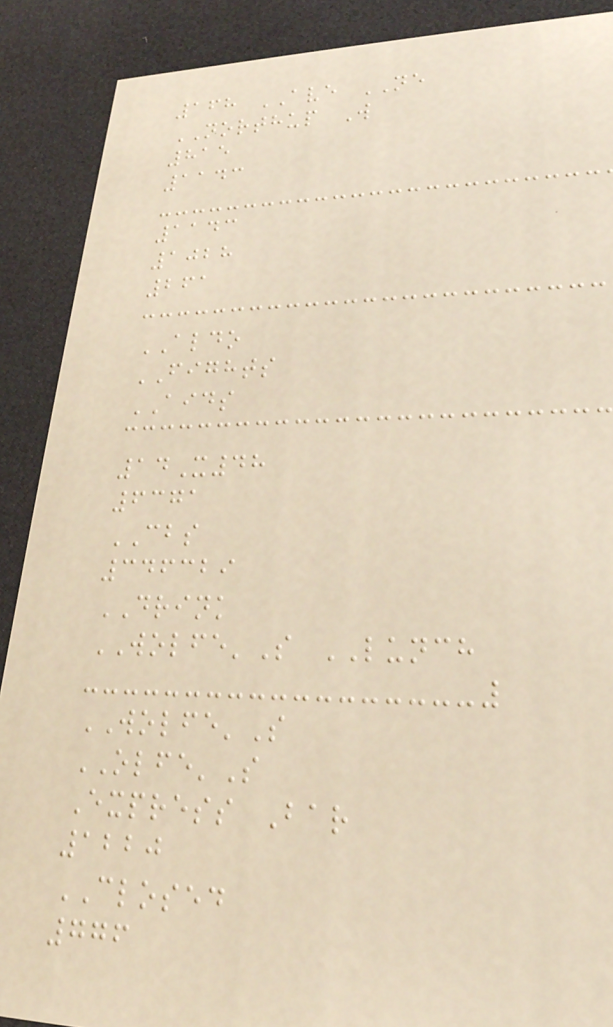168 AVE NE
NORTHUP W
815
1143
1143
1028
261
ALDO
FIGHTS
AIDS
14X48
6371
CBS
346329
DRINK
WOLFE'S LUNCH
WOLFE'S
OLFE'S
Express Bar
1220
CLOSED
776
